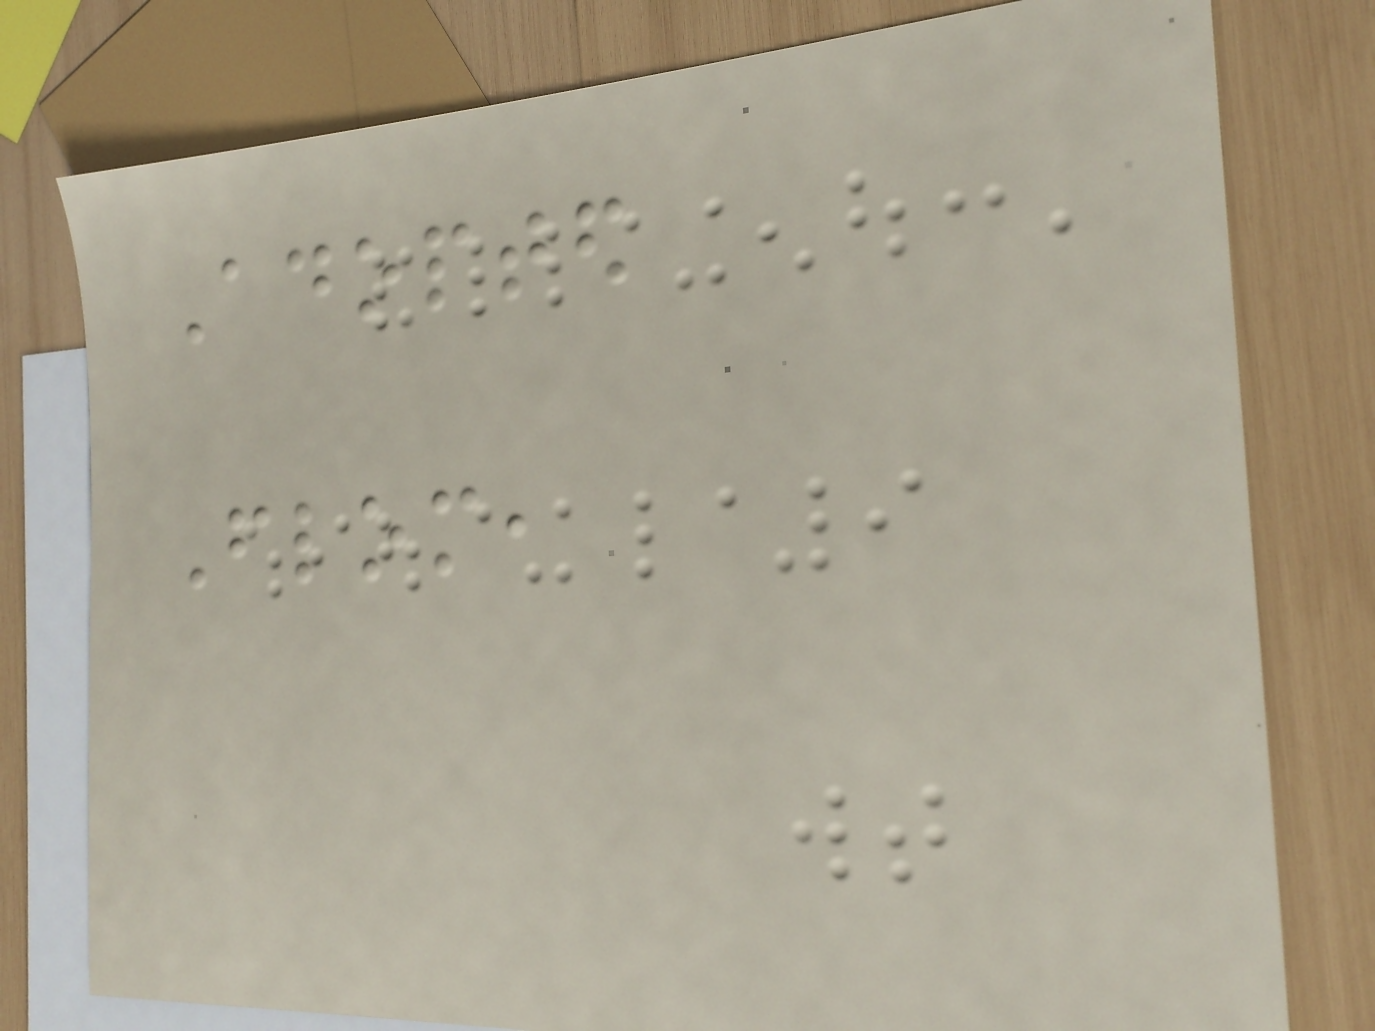Adopted
Flom,
